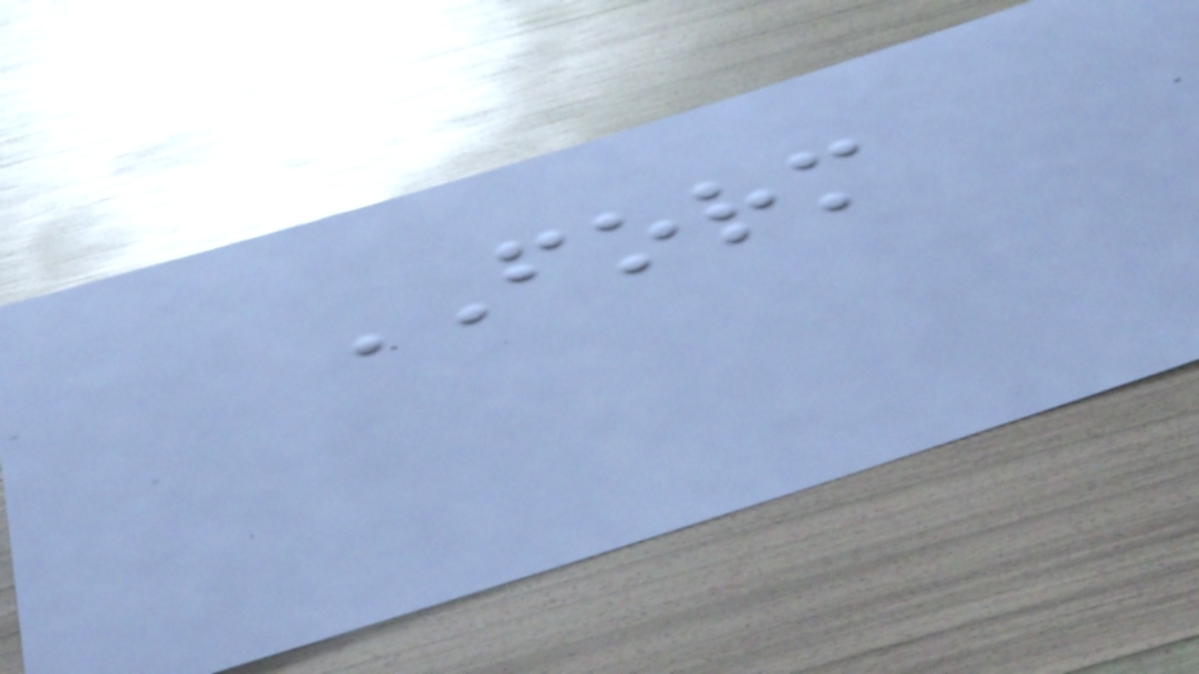FORM
